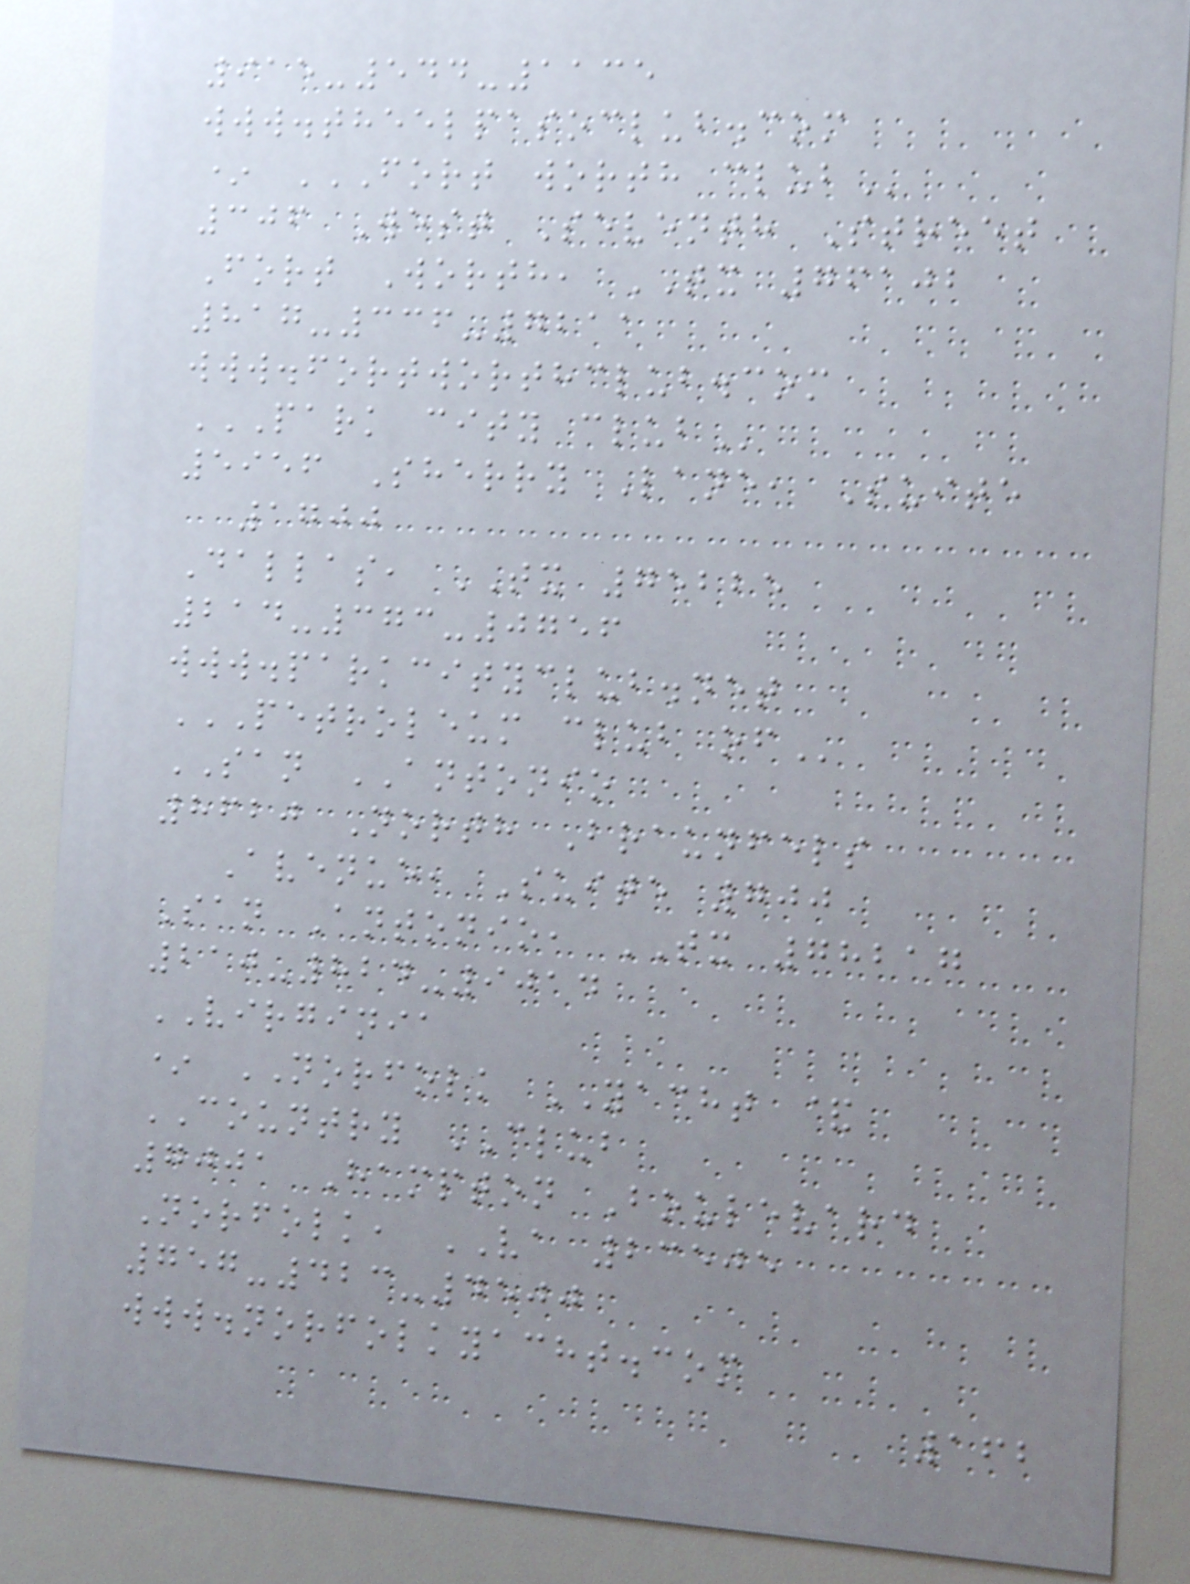915-544-1135
www.theelpasoclub.com
* FORT WORTH CLUB
306 West Seventh Street
Fort Worth, TX 76102
817-336-7211
www.fortworthclub.com
PARK CITY CLUB
5956 Sherry Lane, Suite
1700
Dallas, TX 75225
214-373-0756
www.parkcityclub.net
PETROLEUM CLUB OF
SAN ANTONIO
8620 North Braunfels
Avenue, Suite 700
San Antonio, TX 78217
210-824-9014
VIRGINIA
* NORFOLK YACHT &
COUNTRY CLUB
7001 Hampton Boulevard
Norfolk, VA 23505
757-423-4500
www.norfolkyacht.com
162
